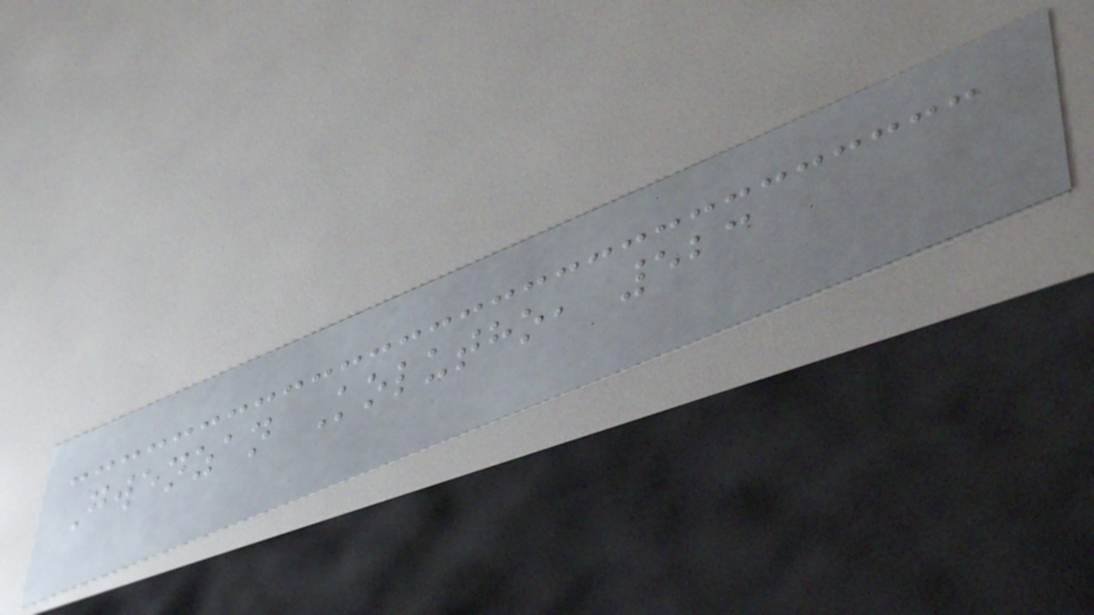Gwenzan Kolutho, 523
